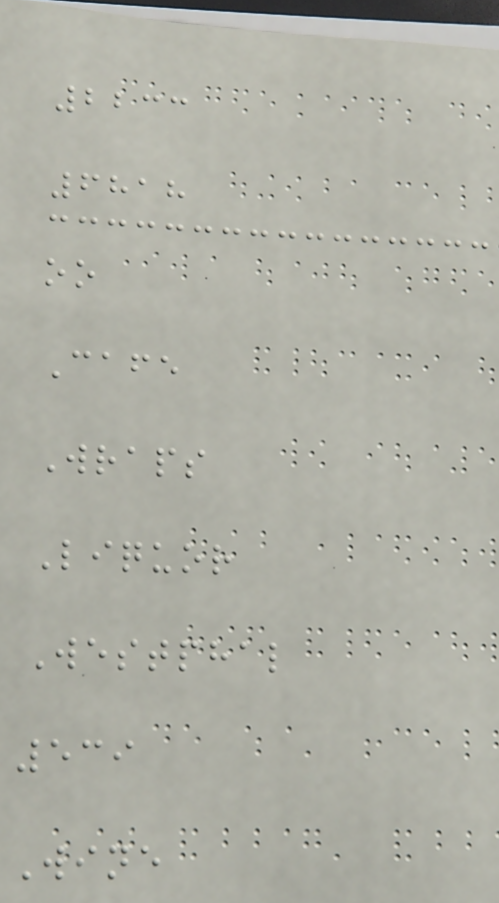2233
6818
oo
Cafe
Wraps
Liquor
Westphal
539
Wine
